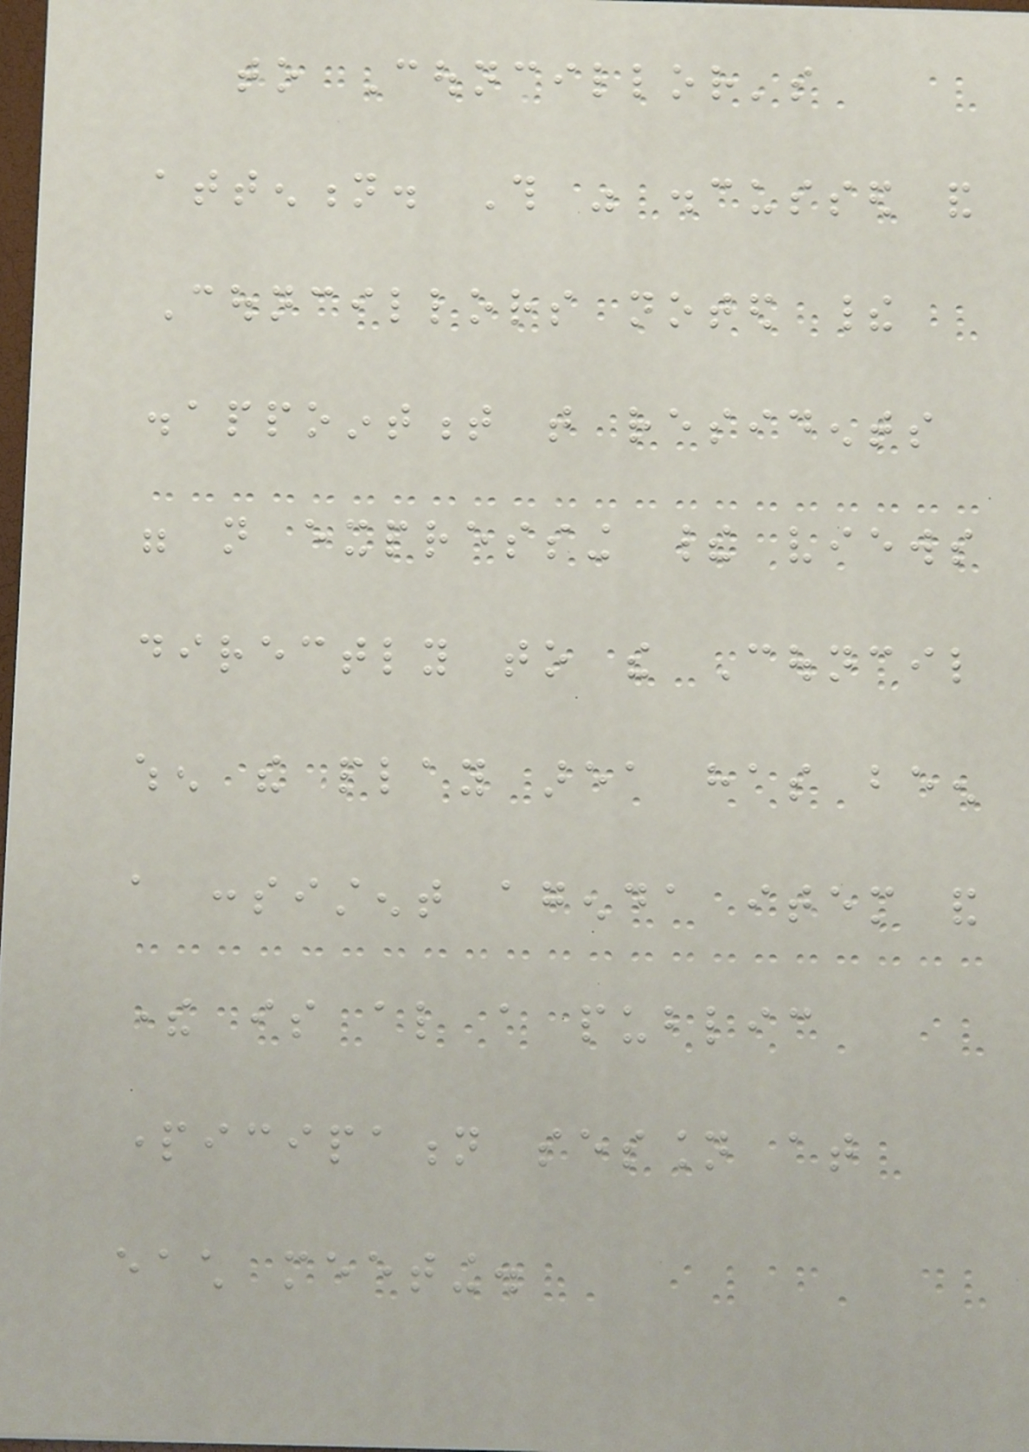to Councillor's
attention. This was discussed and
Councillors noted their
disappointment that residents
were not expressing their views
directly to the Council
when the play area has been
a consistent agenda item and
there is also a public
participation session at
each meeting.
